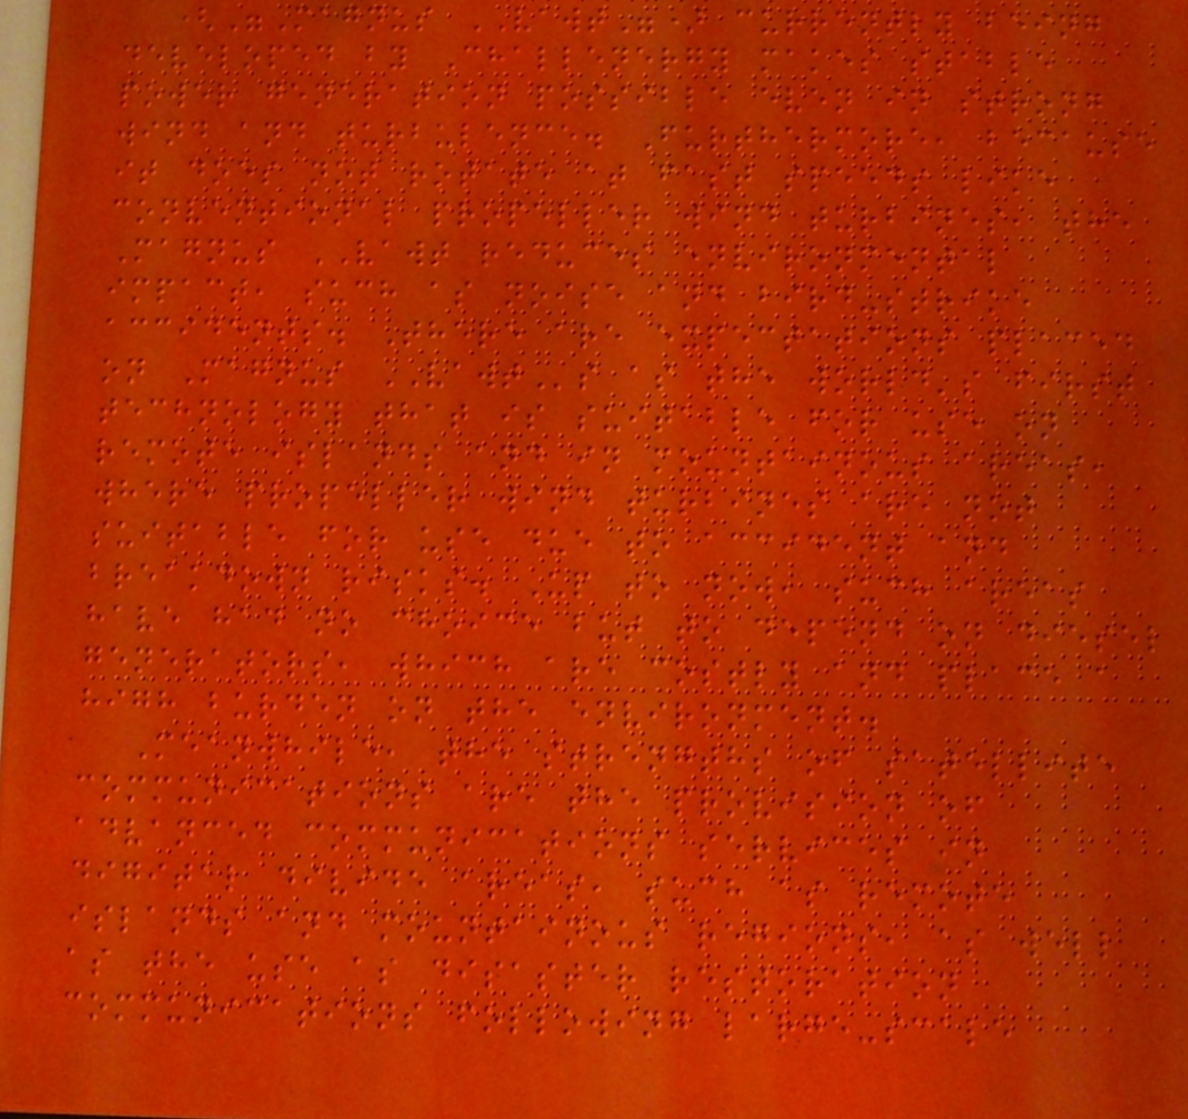("Magnus VAWT") currently being
developed by Challenergy makes stable
power generation possible even in strong
wind and turbulence. Furthermore, because
it does not rotate at fast speeds like
conventional propeller wind turbines, the
Magnus VAWT reduces environmental
impact, such as noise and bird-strike
accidents. There are expectations placed
on Magnus VAWTs as the world's first
technology that is suitable for use on
remote islands and in mountainous areas,
where propeller wind turbines are not
suitable for use due to accident and
breakdown risks. Up to now, such areas
have had no choice but to depend on diesel
generators, which are costly and place a
high burden on the environment.
Meanwhile, the strengths of satellite
communications are the provision of
advanced communications services in
digital divide areas, such as remote
islands and mountainous regions, as well
as the use as disaster restoration
communications following large-scale
